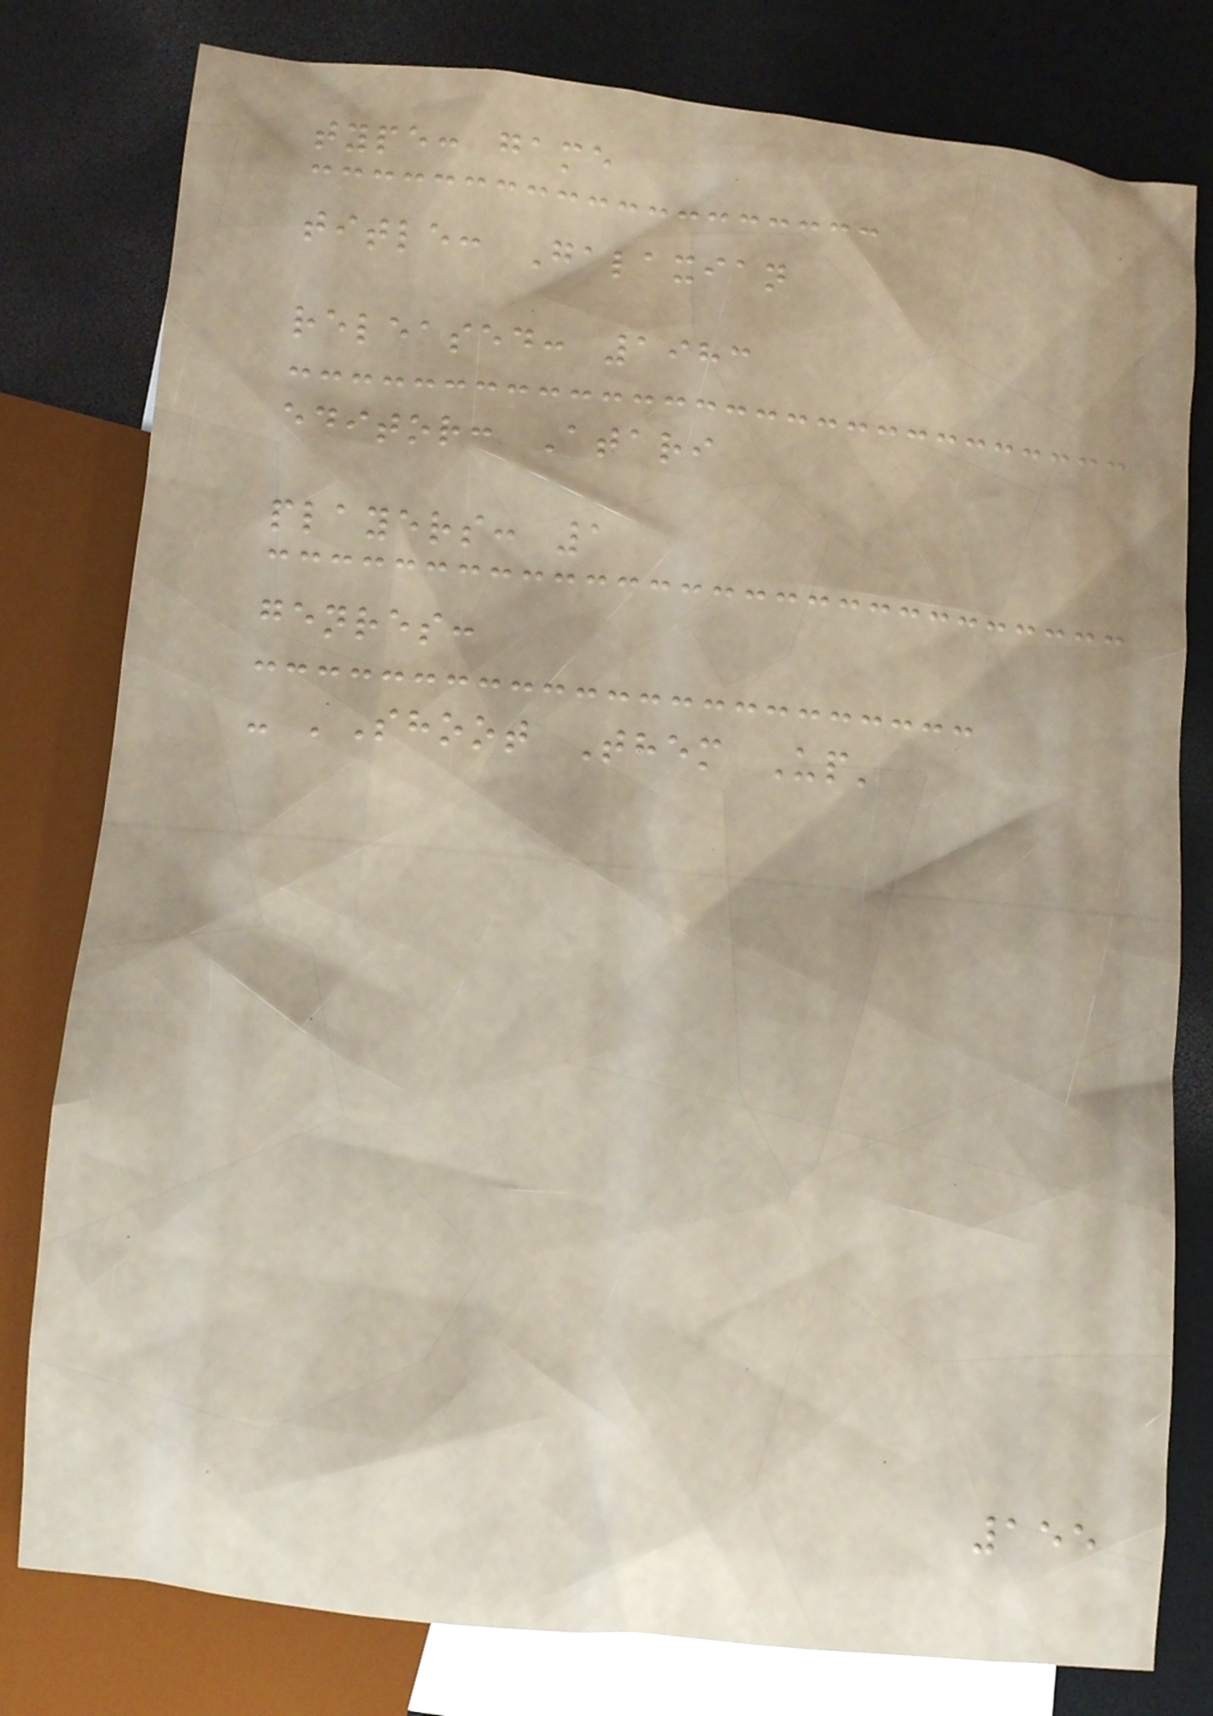type: game
title: Galaxian
released: 1983
editor: Atari
players: 1
genres:
- 'Shoot Them Up'
155
